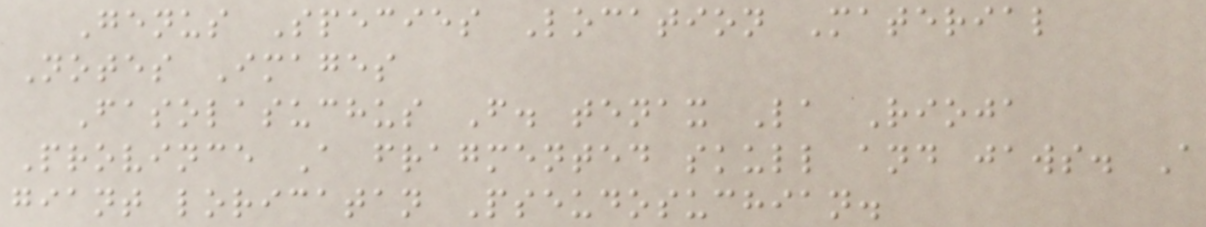Genus Species Location Material
Notes Images
Fasolasuchus F. tenax La Rioja
Province A fragmented skull and jaws. A
giant loricatan Pseudosuchian.
